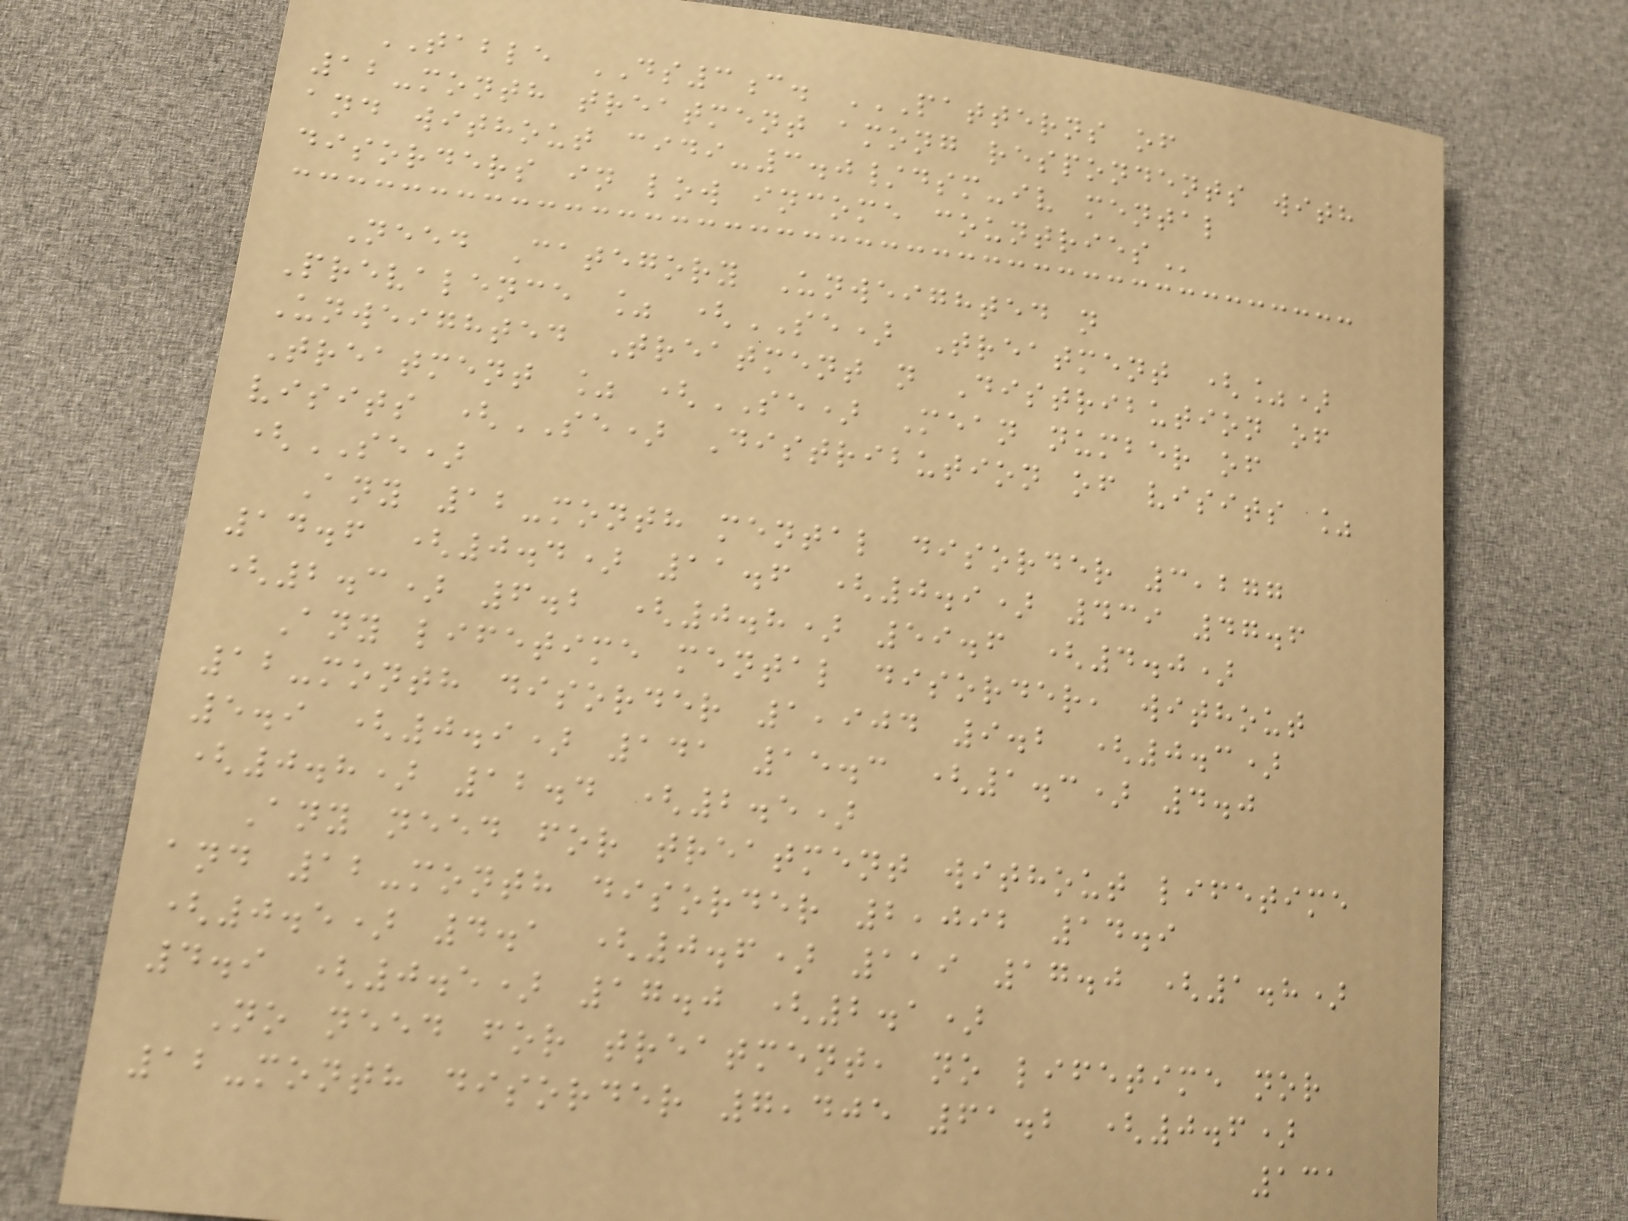TABLE DS3c. PATTERNS OF
12-MONTH TREATMENT AMONG RESPONDENTS WITH
AND WITHOUT CIDI-3.0/DSM-IV MENTAL
DISORDERS IN LOW INCOME COUNTRIES
Need Category Unweighted n
Prevalence % (SE) Treatment (%)
Unweighted Treatment n Distribution of
Treatment % (SE) Mean number of
visits (SE) Distribution of visits %
(SE)
Any 12-month mental disorder 3,277
14.6 (0.4) 11.6 (0.9) 439 47.6
(2.3) 6.2 (0.8) 59.6 (4.0)
Any lifetime mental disorder, without
12-month disorder 1,904 9.2 (0.3)
5.9 (0.9) 141 15.3 (1.3) 4.0
(0.8) 12.4 (2.5)
Any need for treatment without lifetime
and 12-month disorder 2,092 14.9
(0.5) 4.1 (0.6) 119 17.0 (1.8)
4.9 (0.5) 17.0 (2.1)
No need for treatment, no lifetime nor
12-month disorder 7,405 61.2 (0.6)
131
